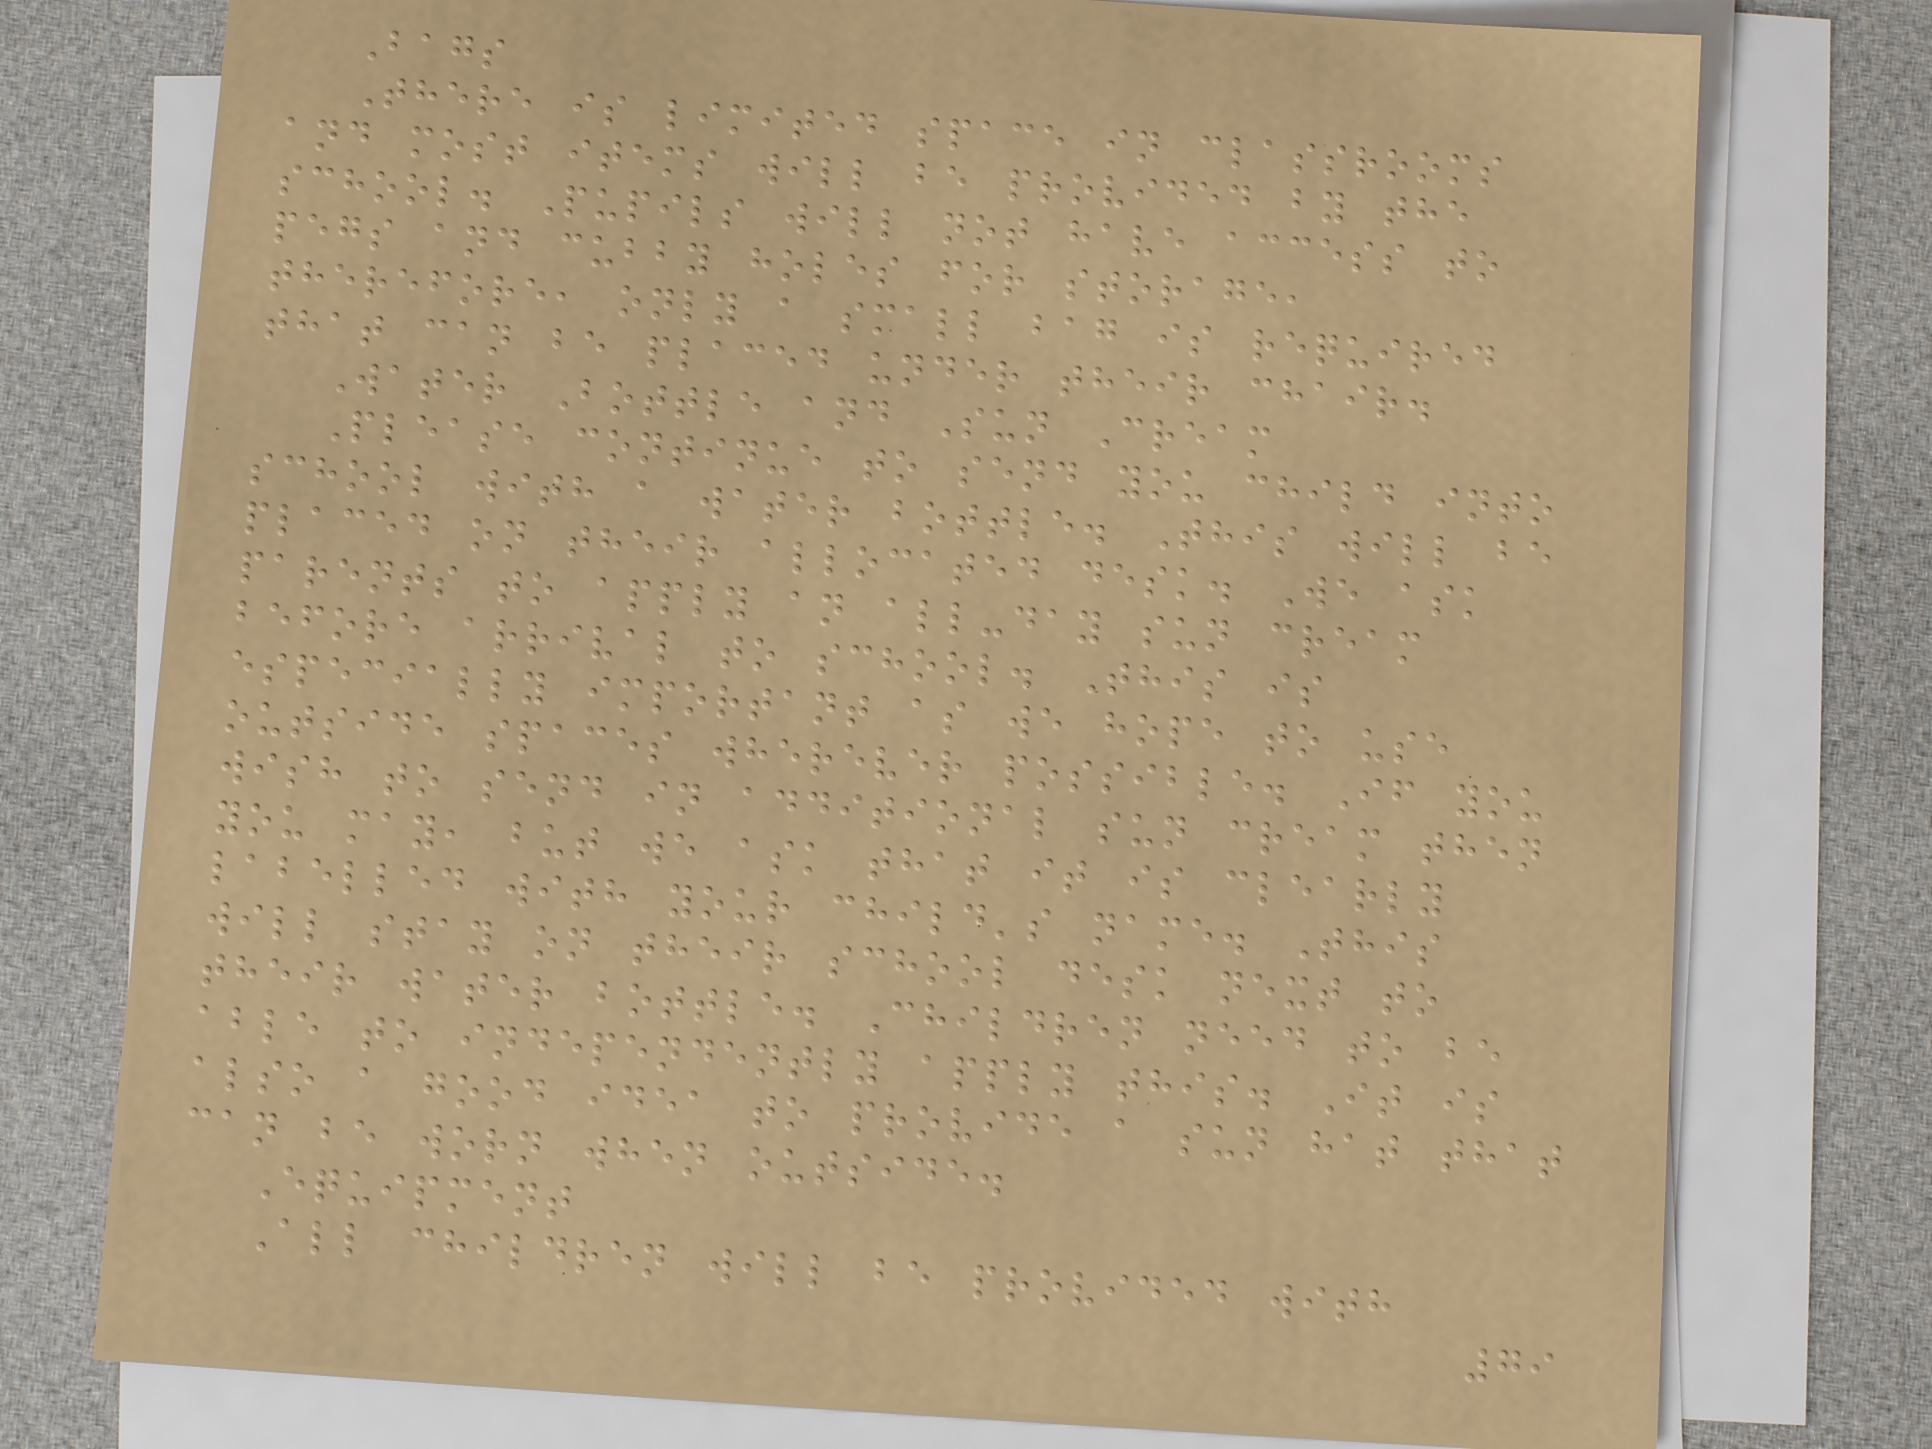Bags
There is limited space in classrooms
and most items will be provided by the
school. Pupils will not have access to
pegs and cubby holes for storage,
therefore, only a small bag is required
that can be placed under their chair.
Water Bottle and Sun Cream
Please continue to send you child into
school with a water bottle. This will be
placed on their allocated desk. We ask
parents to apply an all-day sun cream
before arrival to school. This is
especially important as we hope to use
outside spaces wherever possible. If you
wish to send in additional sun cream then
you may, but we ask that it is clearly
labelled with your child's name. This
will stay on their school desk next to
their water bottle. Children need to be
able to independently apply this. It is
also a good idea to provide a sun hat that
can be worn when outside.
Equipment
All children will be provided with
79
